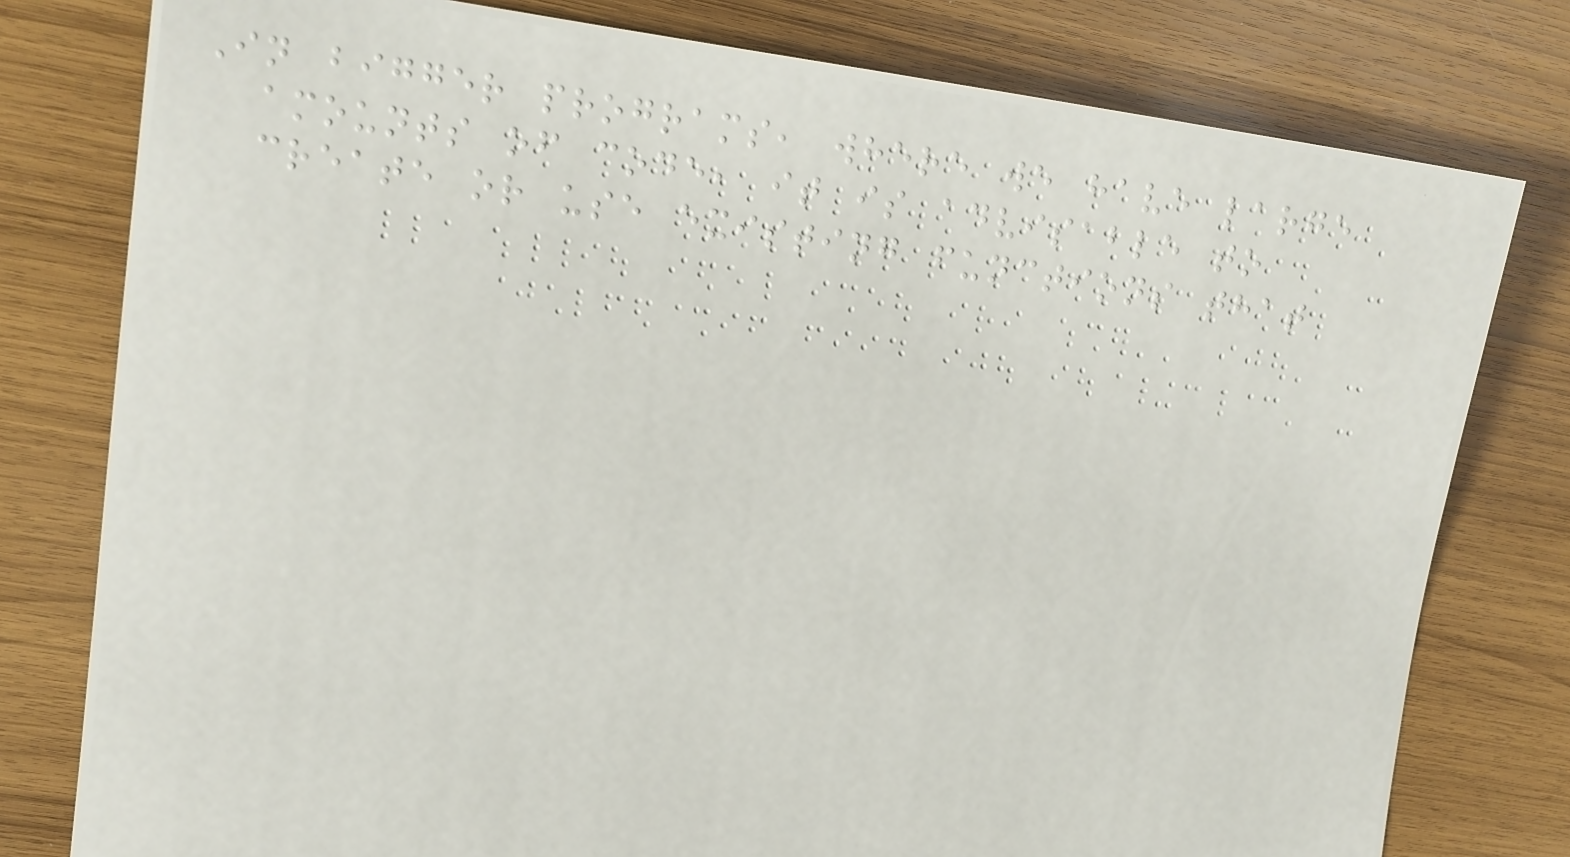In bigger programs, where we have large
amounts of code, it is advisable to
create or use existing functions that
